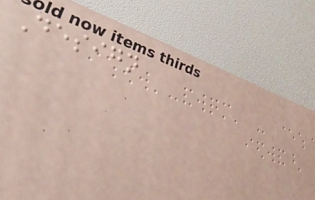Design
